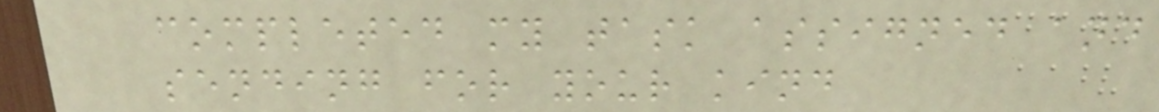completed my task assigned and
sending for your kind
